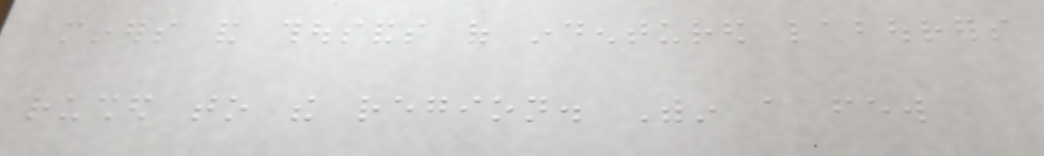miners and thousands of indentured labourers
rushed to the region. Within a few
